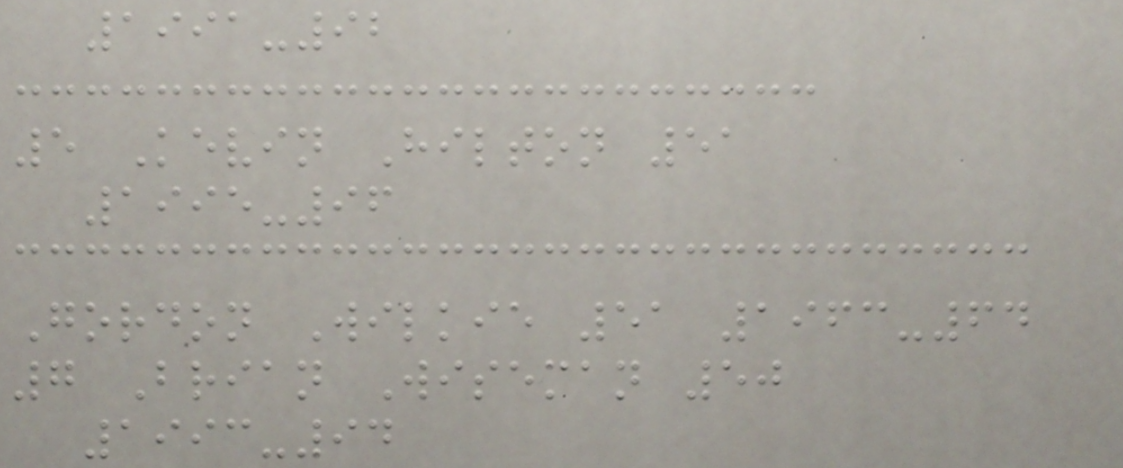1991-92
5 Kevin Hilton 51
1995-96
Gordon Wilkie 51 1963-64
7 Brian Wiseman 50
1993-94
